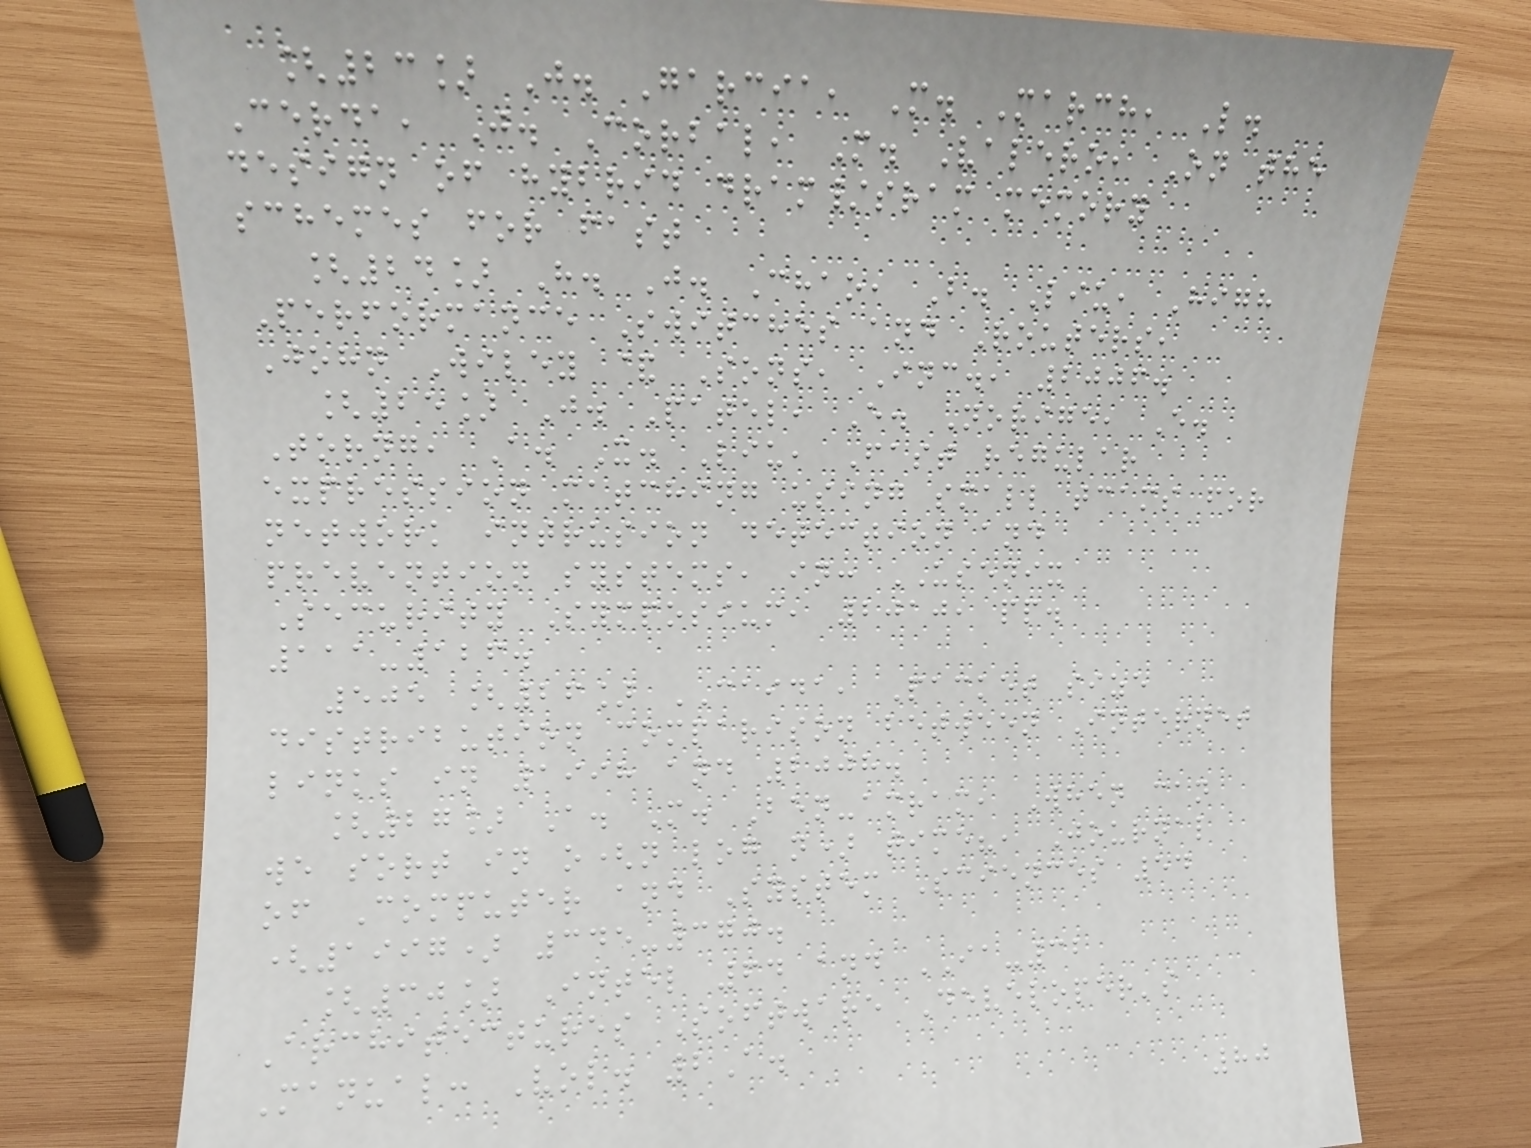[23] J. Garcia, M. March, L.
Cerda, J. Corbal, M. Valero, On the
design of hybrid dram/sram memory
schemes for fast
[24] H. J. Chao, B. Liu, High
Performance Switches and Routers,
John Wiley & Sons, Inc., 2006.
[25] J. Patel, E. Norige, E.
Torng, A. X. Liu, Fast regular
expression matching using small tcams for
network intrusion detection and
prevention systems, in: USENIX
Security Symposium, 2010, pp.
111-126.
505 [26] CAIDA, Packet size
distribution comparison between Internet
links in 1998 and 2008.
[27] A. M. Ben-amram, When can
we sort in o(n log n) time?, Journal
of Computer and System Sciences 54
(1997) 345-370.
[30] Intel 64 and IA-32
Architectures Software Developer's
Manual: Vol. 2A.
80
